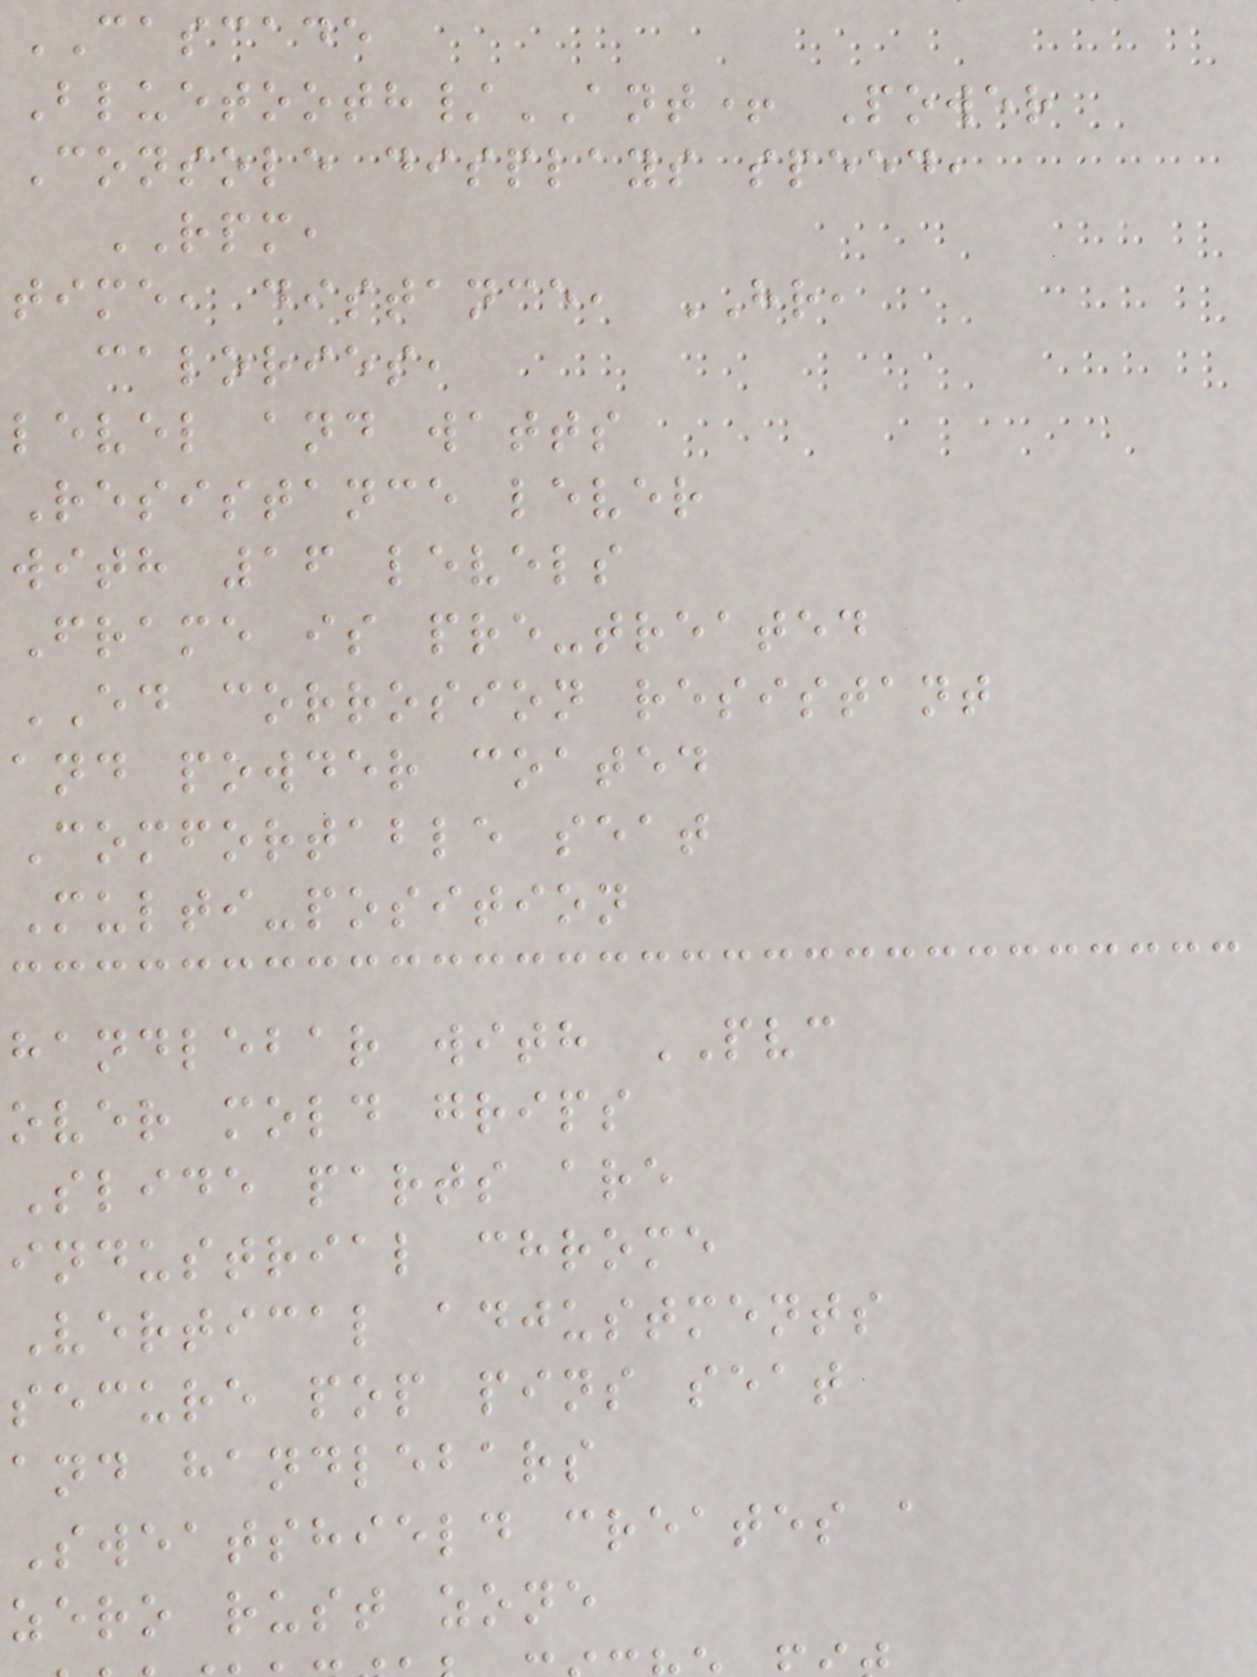CASCADE
Bluetooth/ANT+ Power
Console displays speed,
RPM,
time, distance, HR,
calories,
level and watts
Resistance lever
with 16 levels
Frame is pre-treated
ED corrosion resistant
and powder coated
Comfortable seat
Multi-position
handlebar with PVC
over mold grips
Slide parts are
industrial chrome
Vertical adjustments
secure pop pins seat
and handlebars
Sweatshield creates a
zero rust zone
